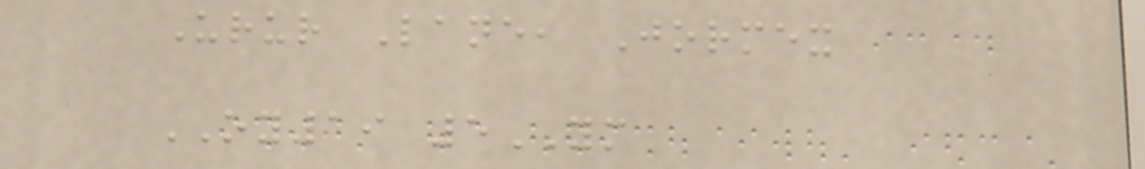Urur Lane, Jormex
OY19 5YM
